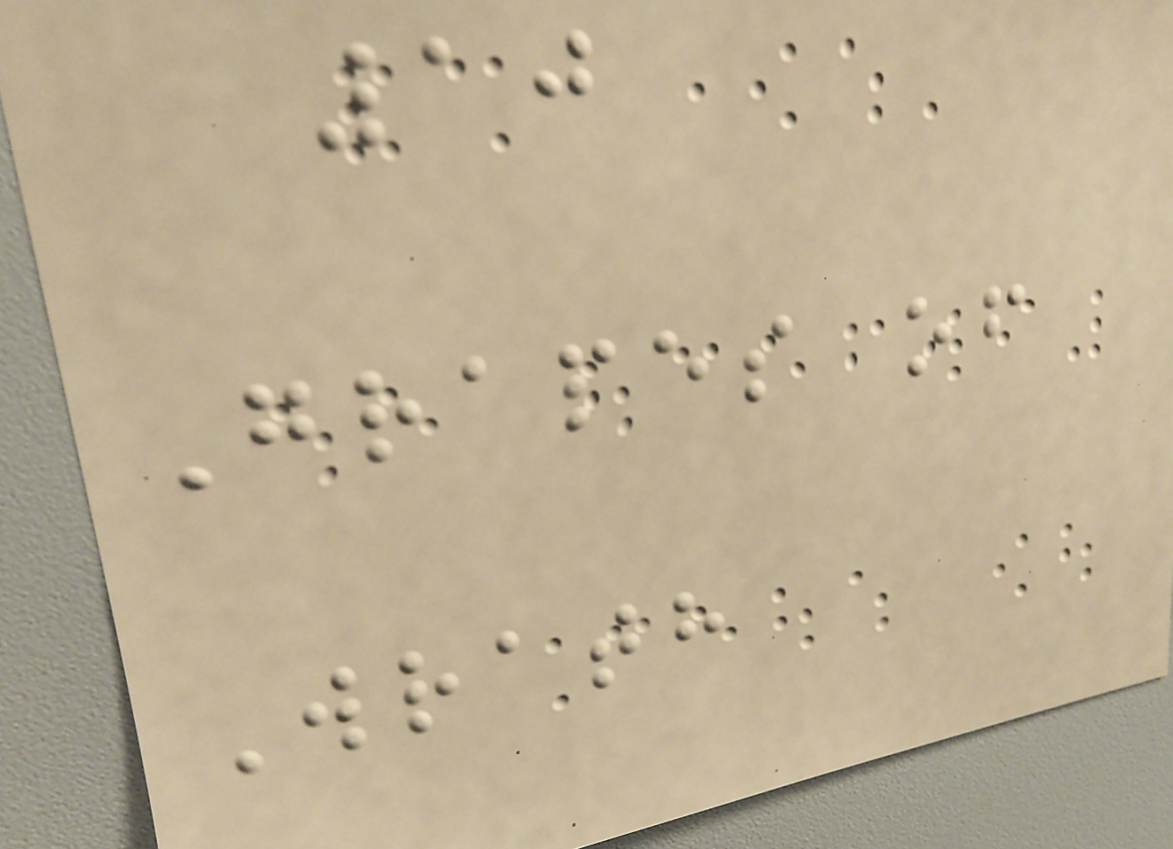10
Grapes of
Wrath
